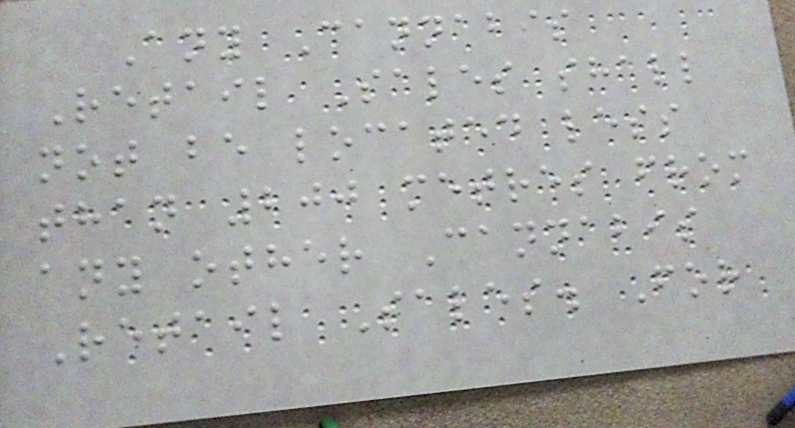Any Cannabis
Retail Sales shall
not be located less
than 200 metres from
any other Cannabis
Retail Sales. For
